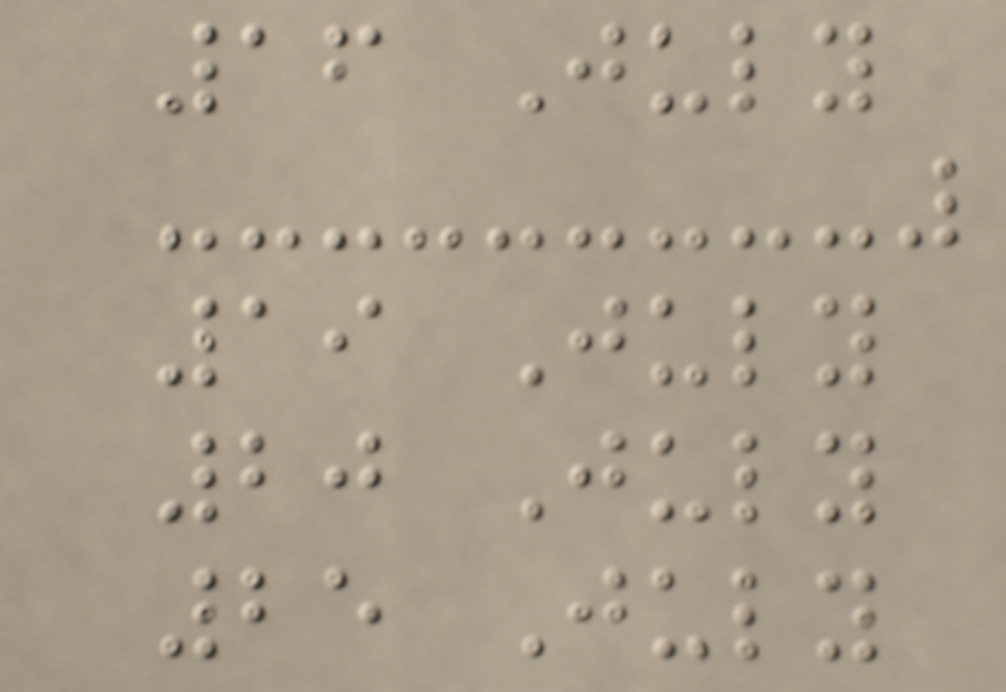16 July
19 July
20 July
25 July
